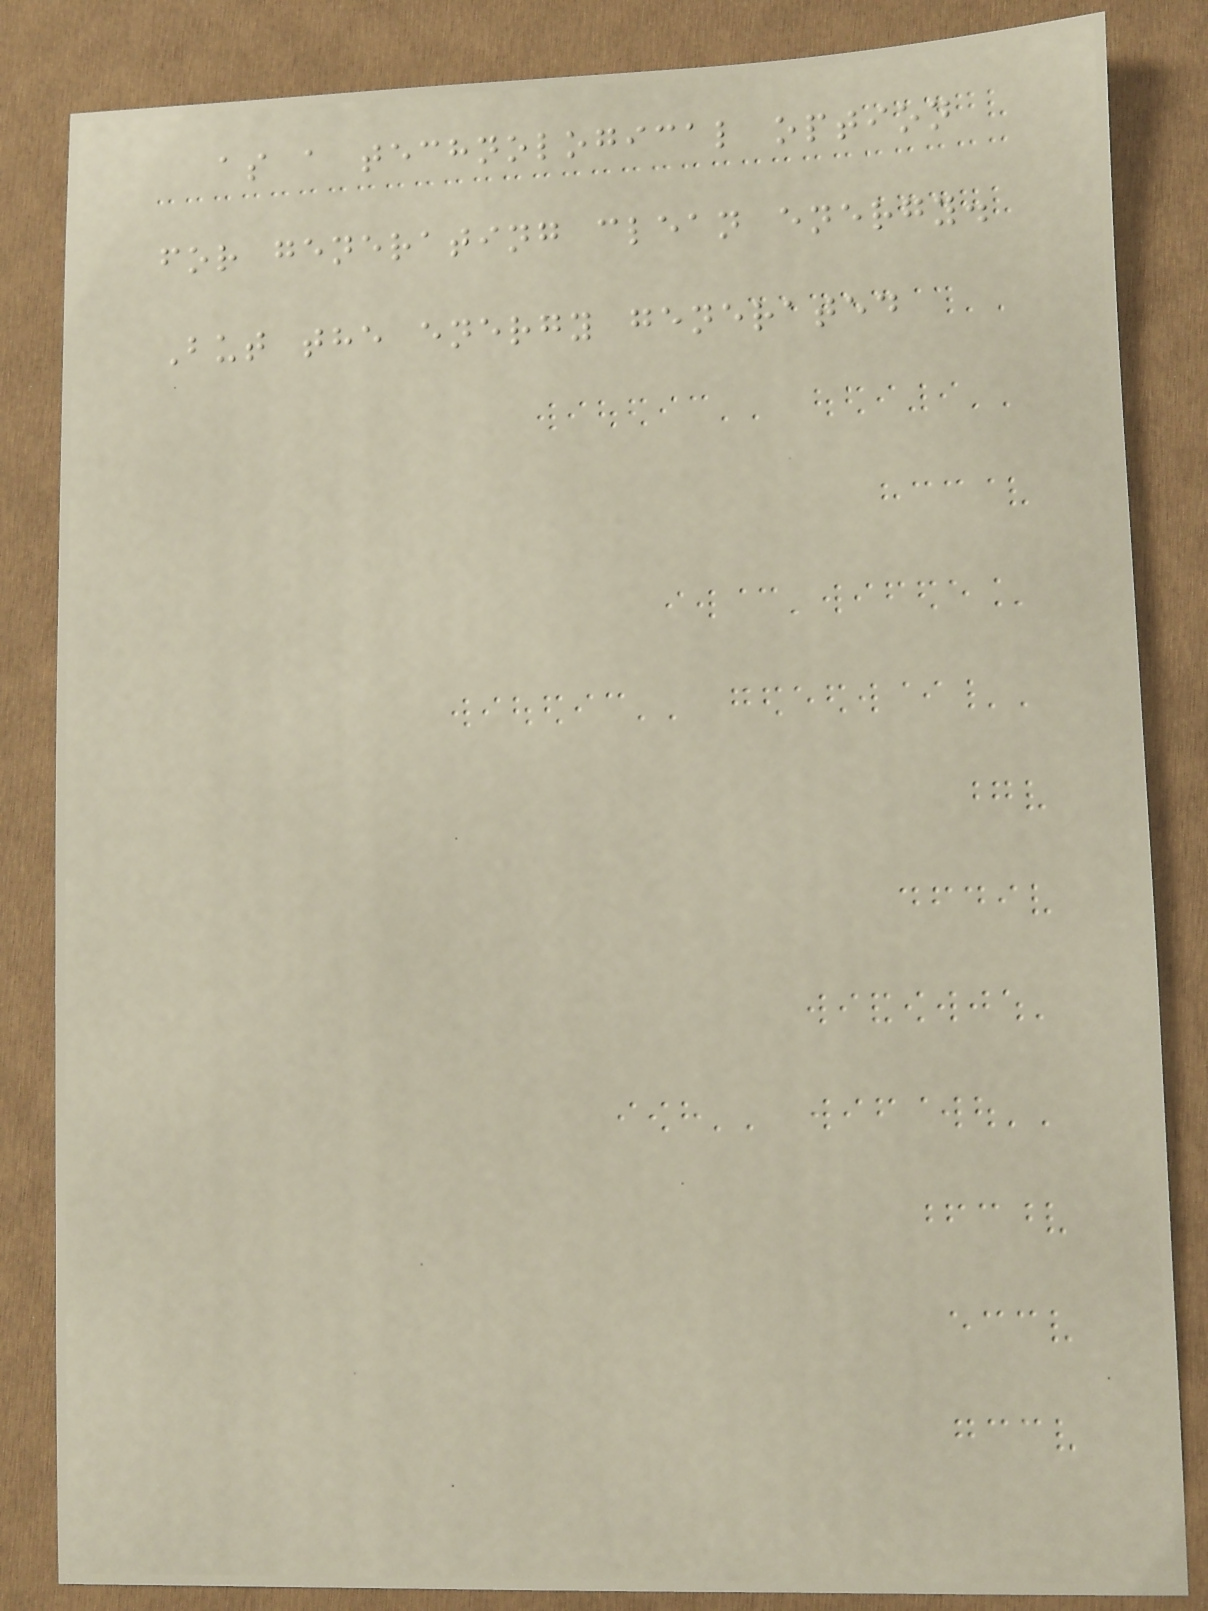as a technological option
for generating clean energy.
But the energy generated
